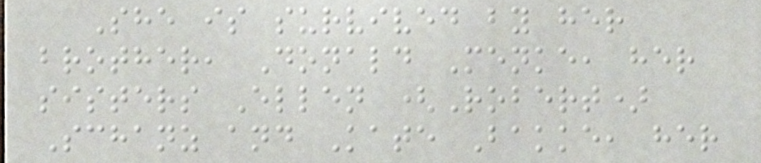She is survived by her
brother, Donald Menke, her
sisters Ellen (Robert)
Schanz and Kate Bakke, her
